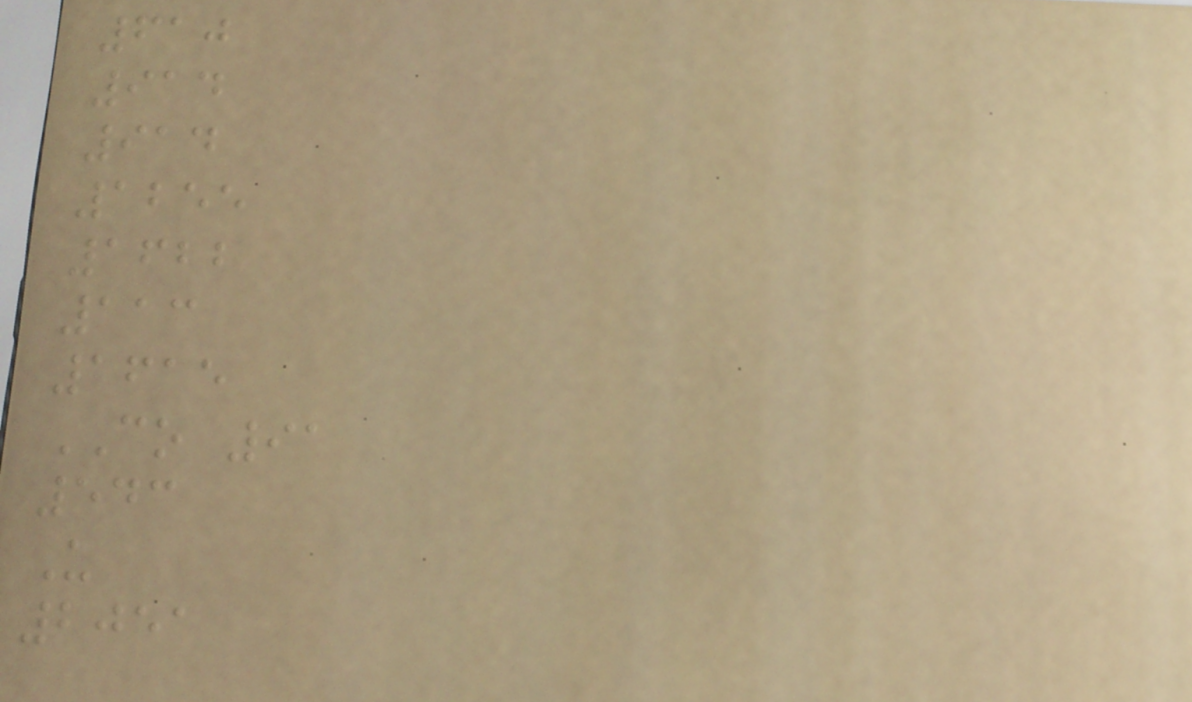610
914
914
1255
1622
113
1615
CO 91
543
U
2051
